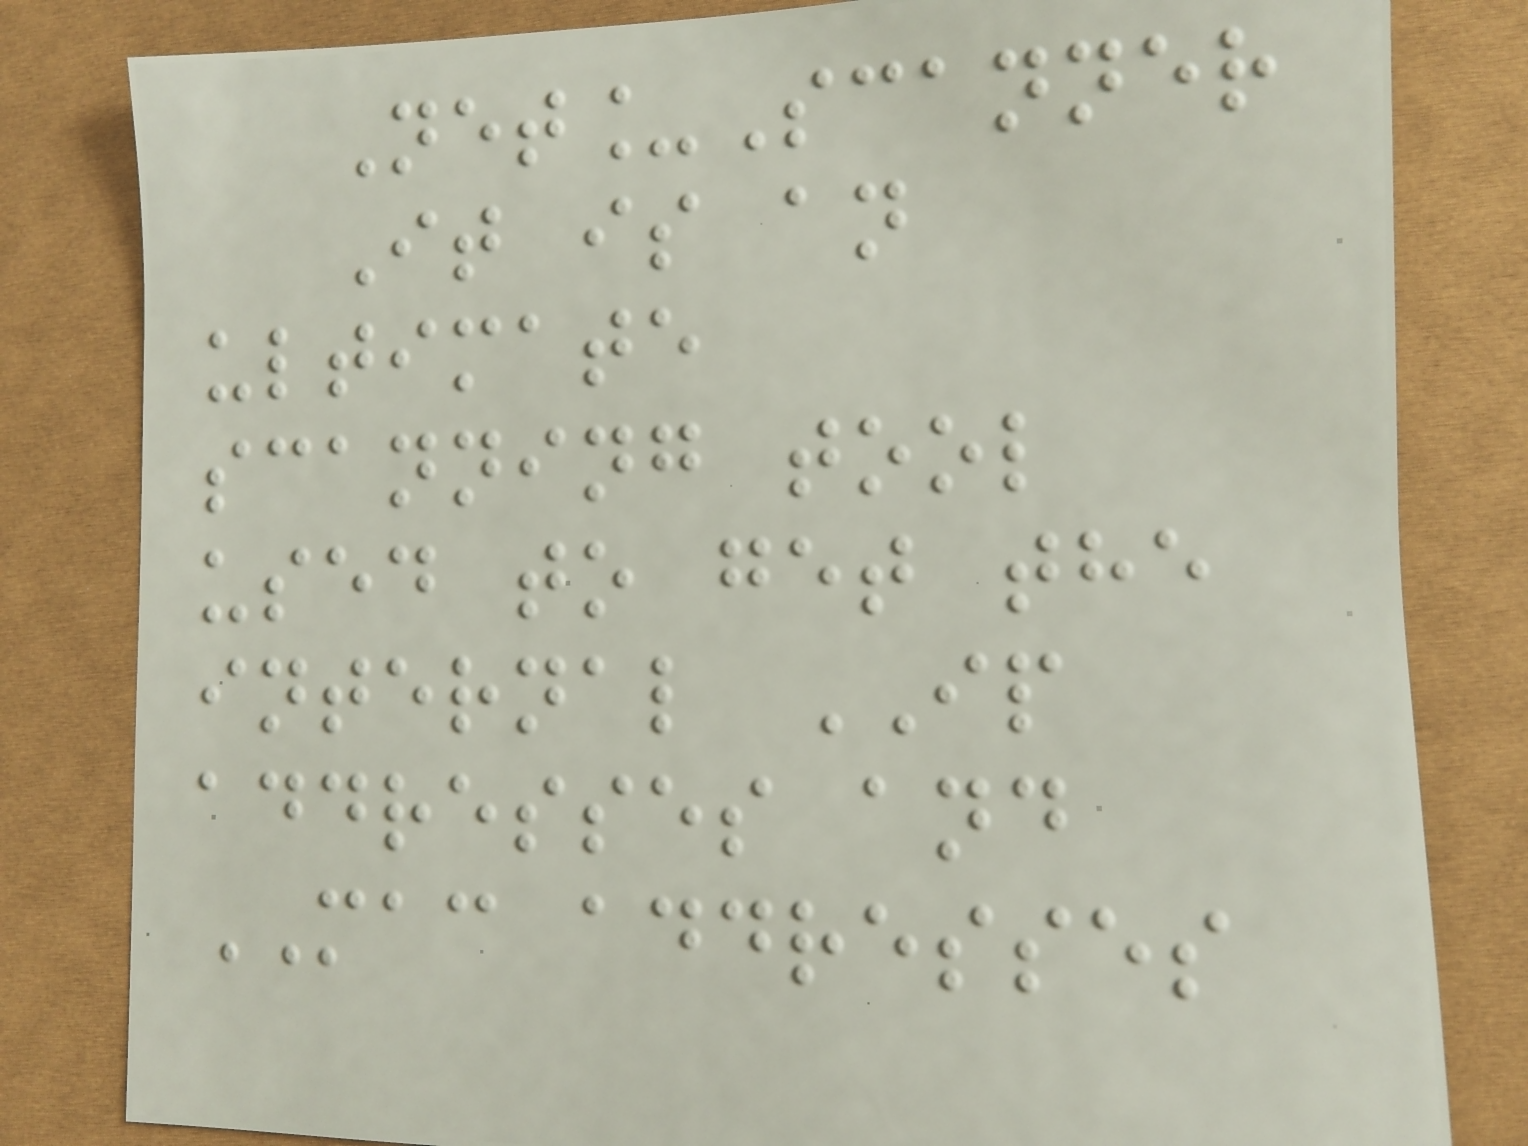Net_Scanner
It is an
ultimate
scanning tool
used to get the
internal IP
addresses and
MAC addresses
